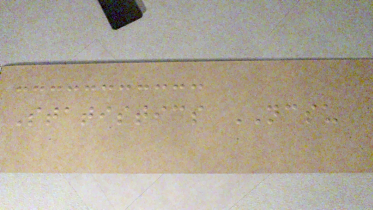Statistics NCSU
